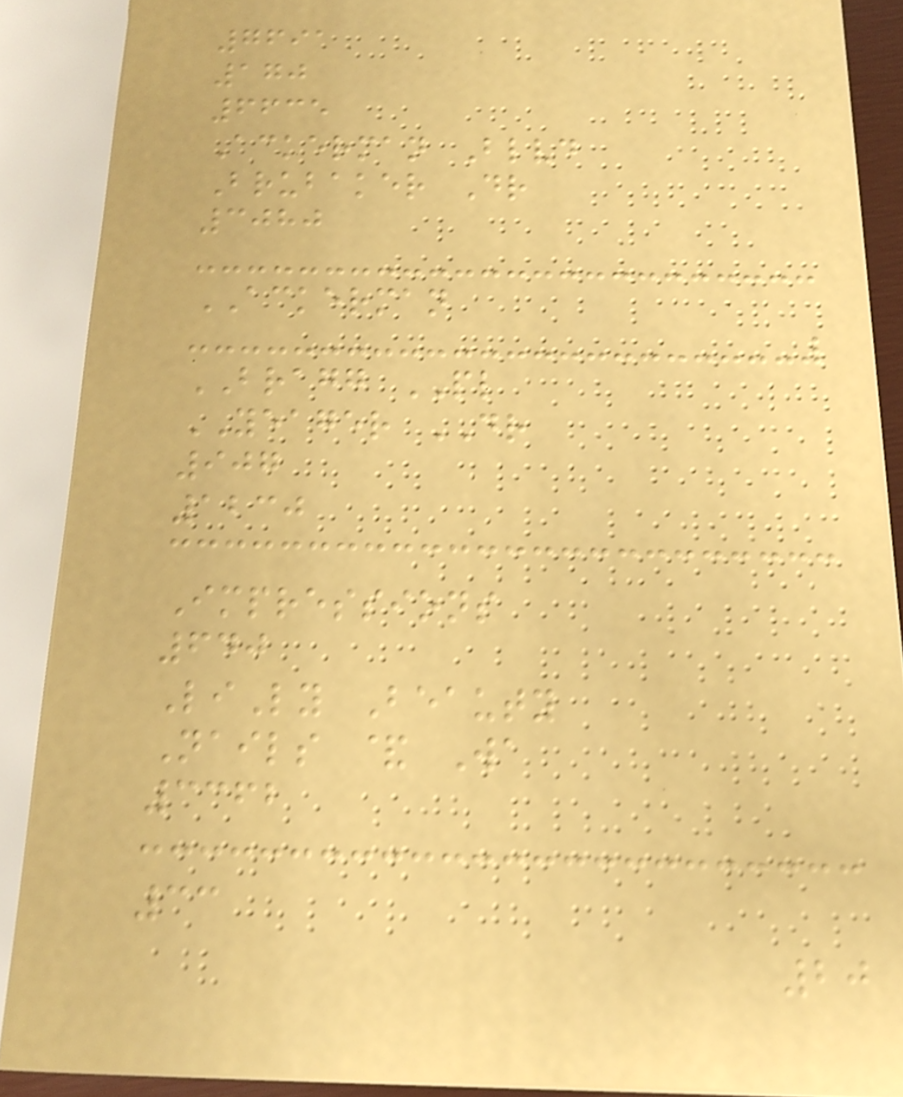7691
170
6635
Ackerman Blvd
Brubaker Dr
3080
ACKERMAN
BRAGG PL
YEAGER DR
907
1230
Impressions
640
LiLy Beauty
Nails & Wa
3362
33
20
